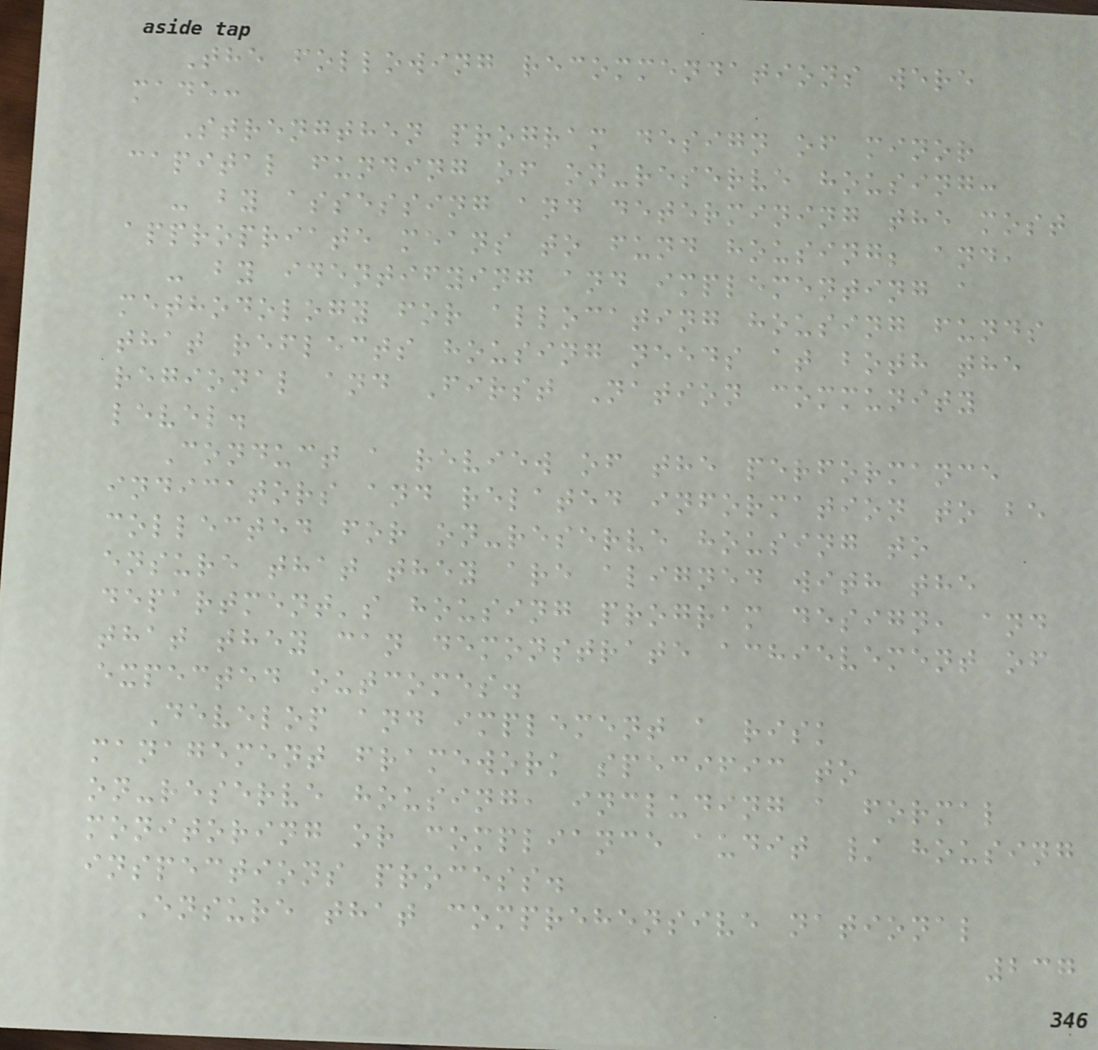The following recommendations were
made:
Strengthen program design of minor
capital funding of on-reserve housing:
- by assessing and determining the most
appropriate means to fund housing; and,
- by identifying and implementing a
methodology for allocating housing funds
that reflects housing needs at both the
regional and First Nation community
level.
Conduct a review of the performance
indicators and related information to be
collected for on-reserve housing to
ensure that they are aligned with the
department's housing program design, and
that they can demonstrate achievement of
expected outcomes.
Develop and implement a risk
management framework specific to
on-reserve housing, including a formal
monitoring or compliance audit / housing
inspections process.
Ensure that comprehensive national
237
